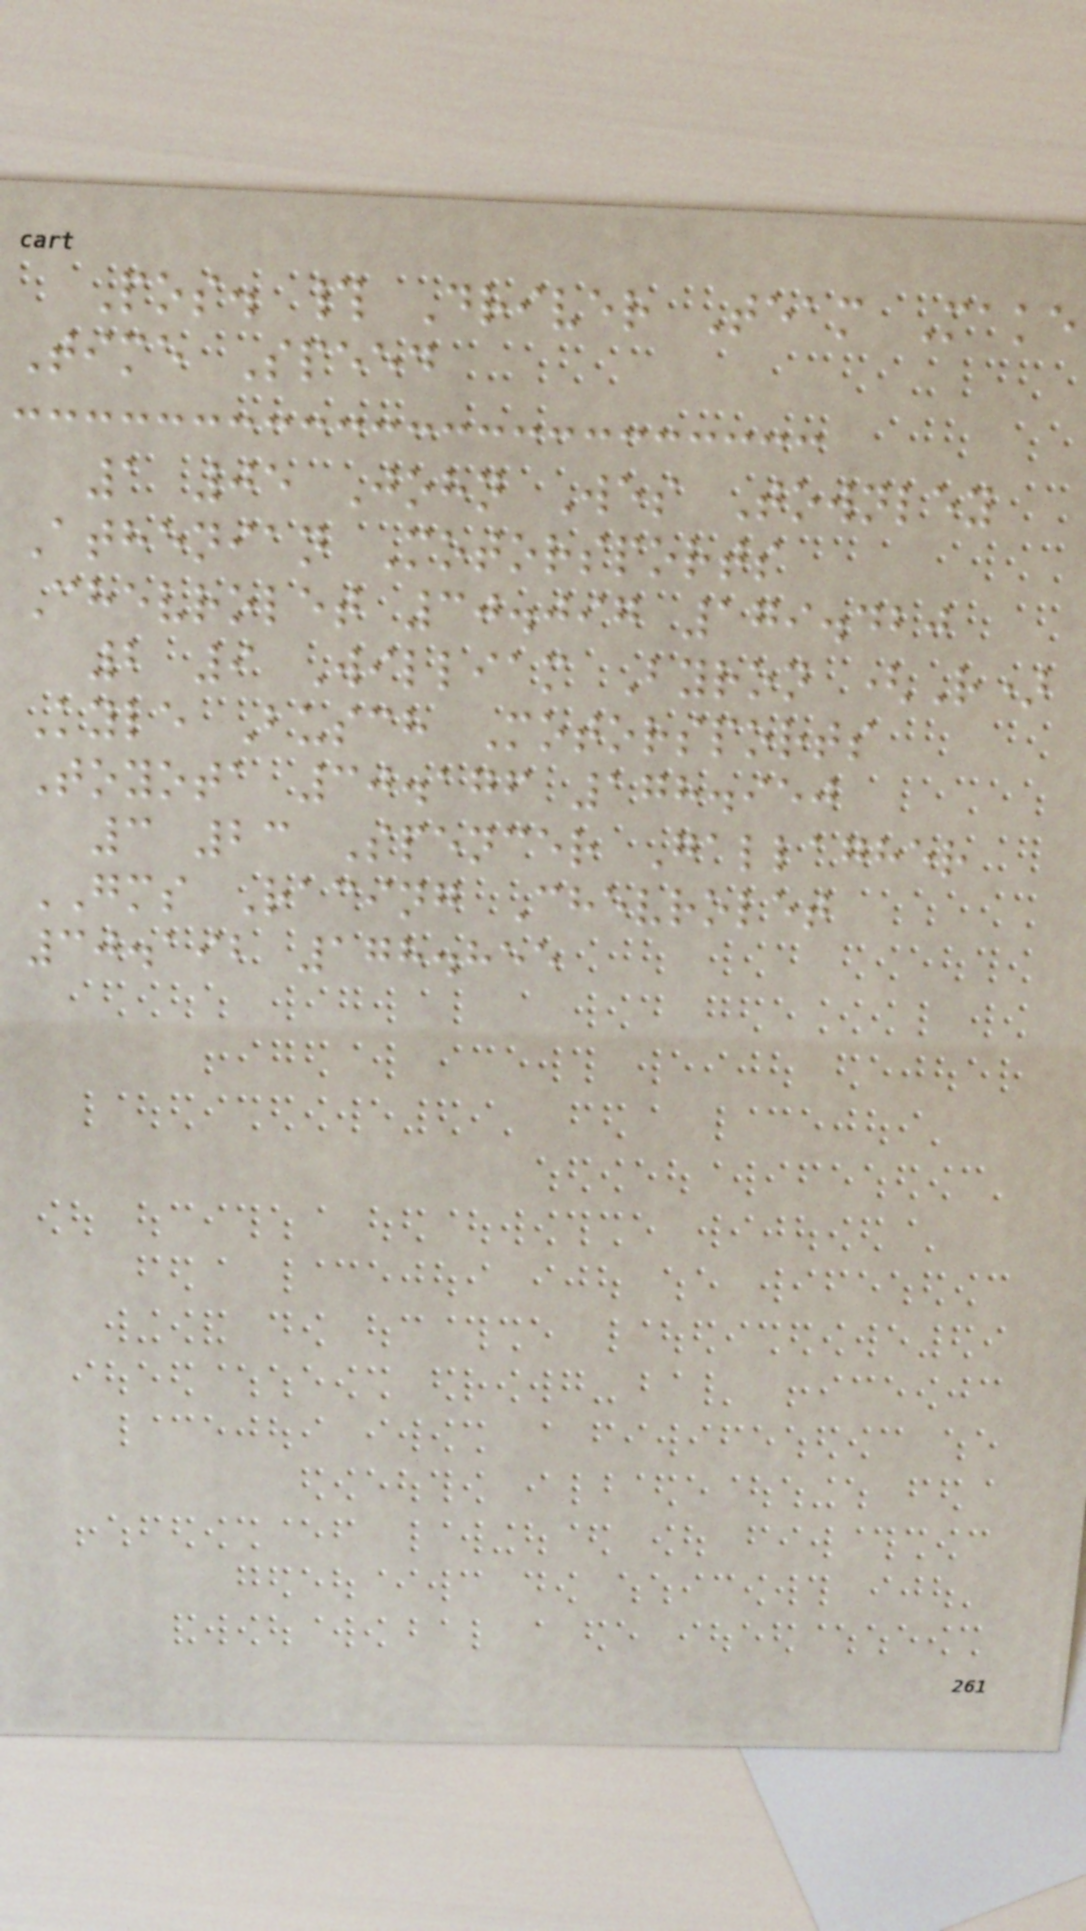Pos. # Driver Team Make
Time Speed
1 05 John Wes Townley
Athenian Motorsports
Chevrolet 30.097 179.420
2 9 William Byron (R)
Kyle Busch Motorsports
Toyota 30.176 178.950
3 23 Spencer Gallagher
GMS Racing Chevrolet
30.192 178.855
